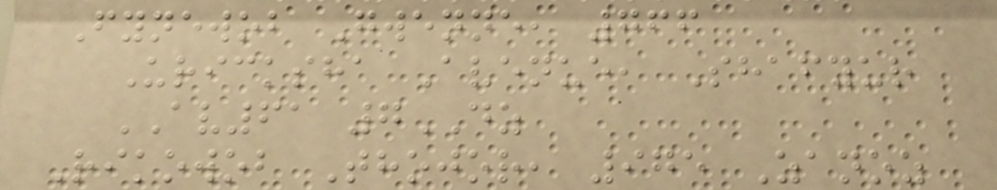Fynewob Gwenne, 766
Uricksha Avenue, Shafyur
AV61 7DZ
Rikowob Thojor, 975 Zanoz
